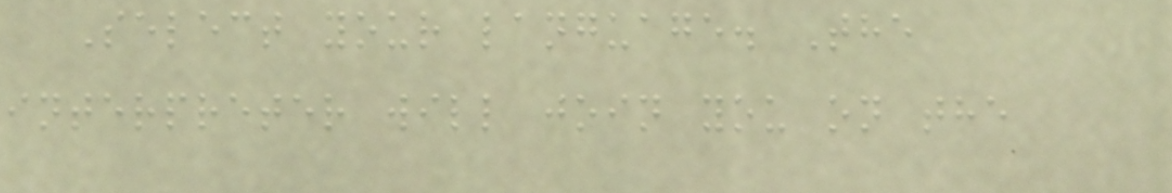Select your language. The
interpreter will join you on the
